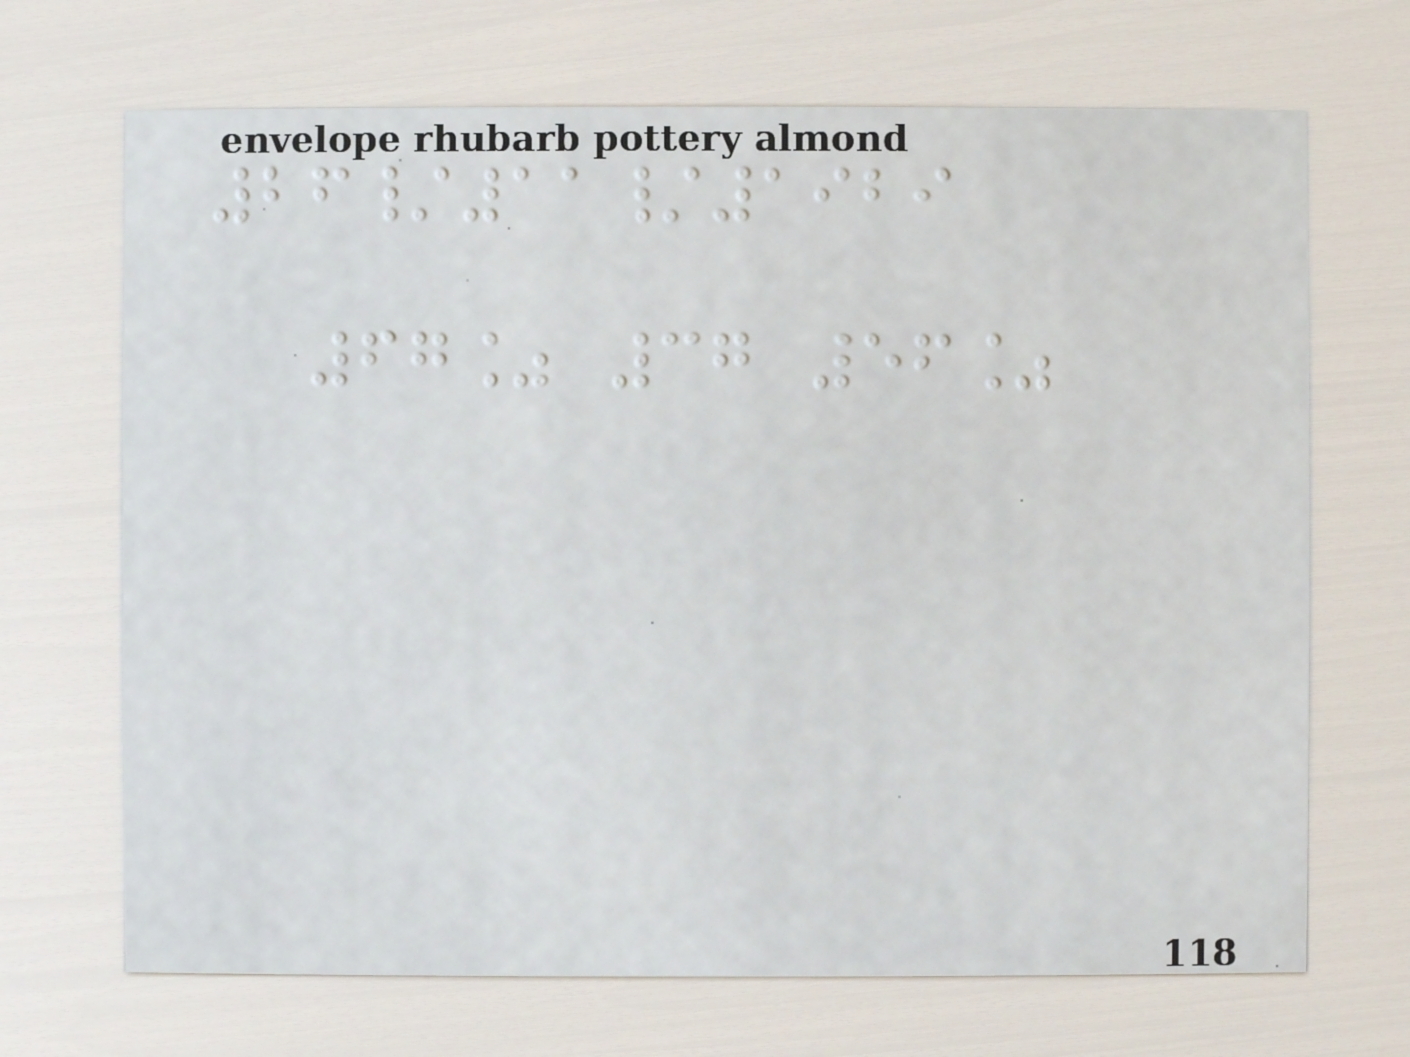26/11/1929
67% 37 56%
